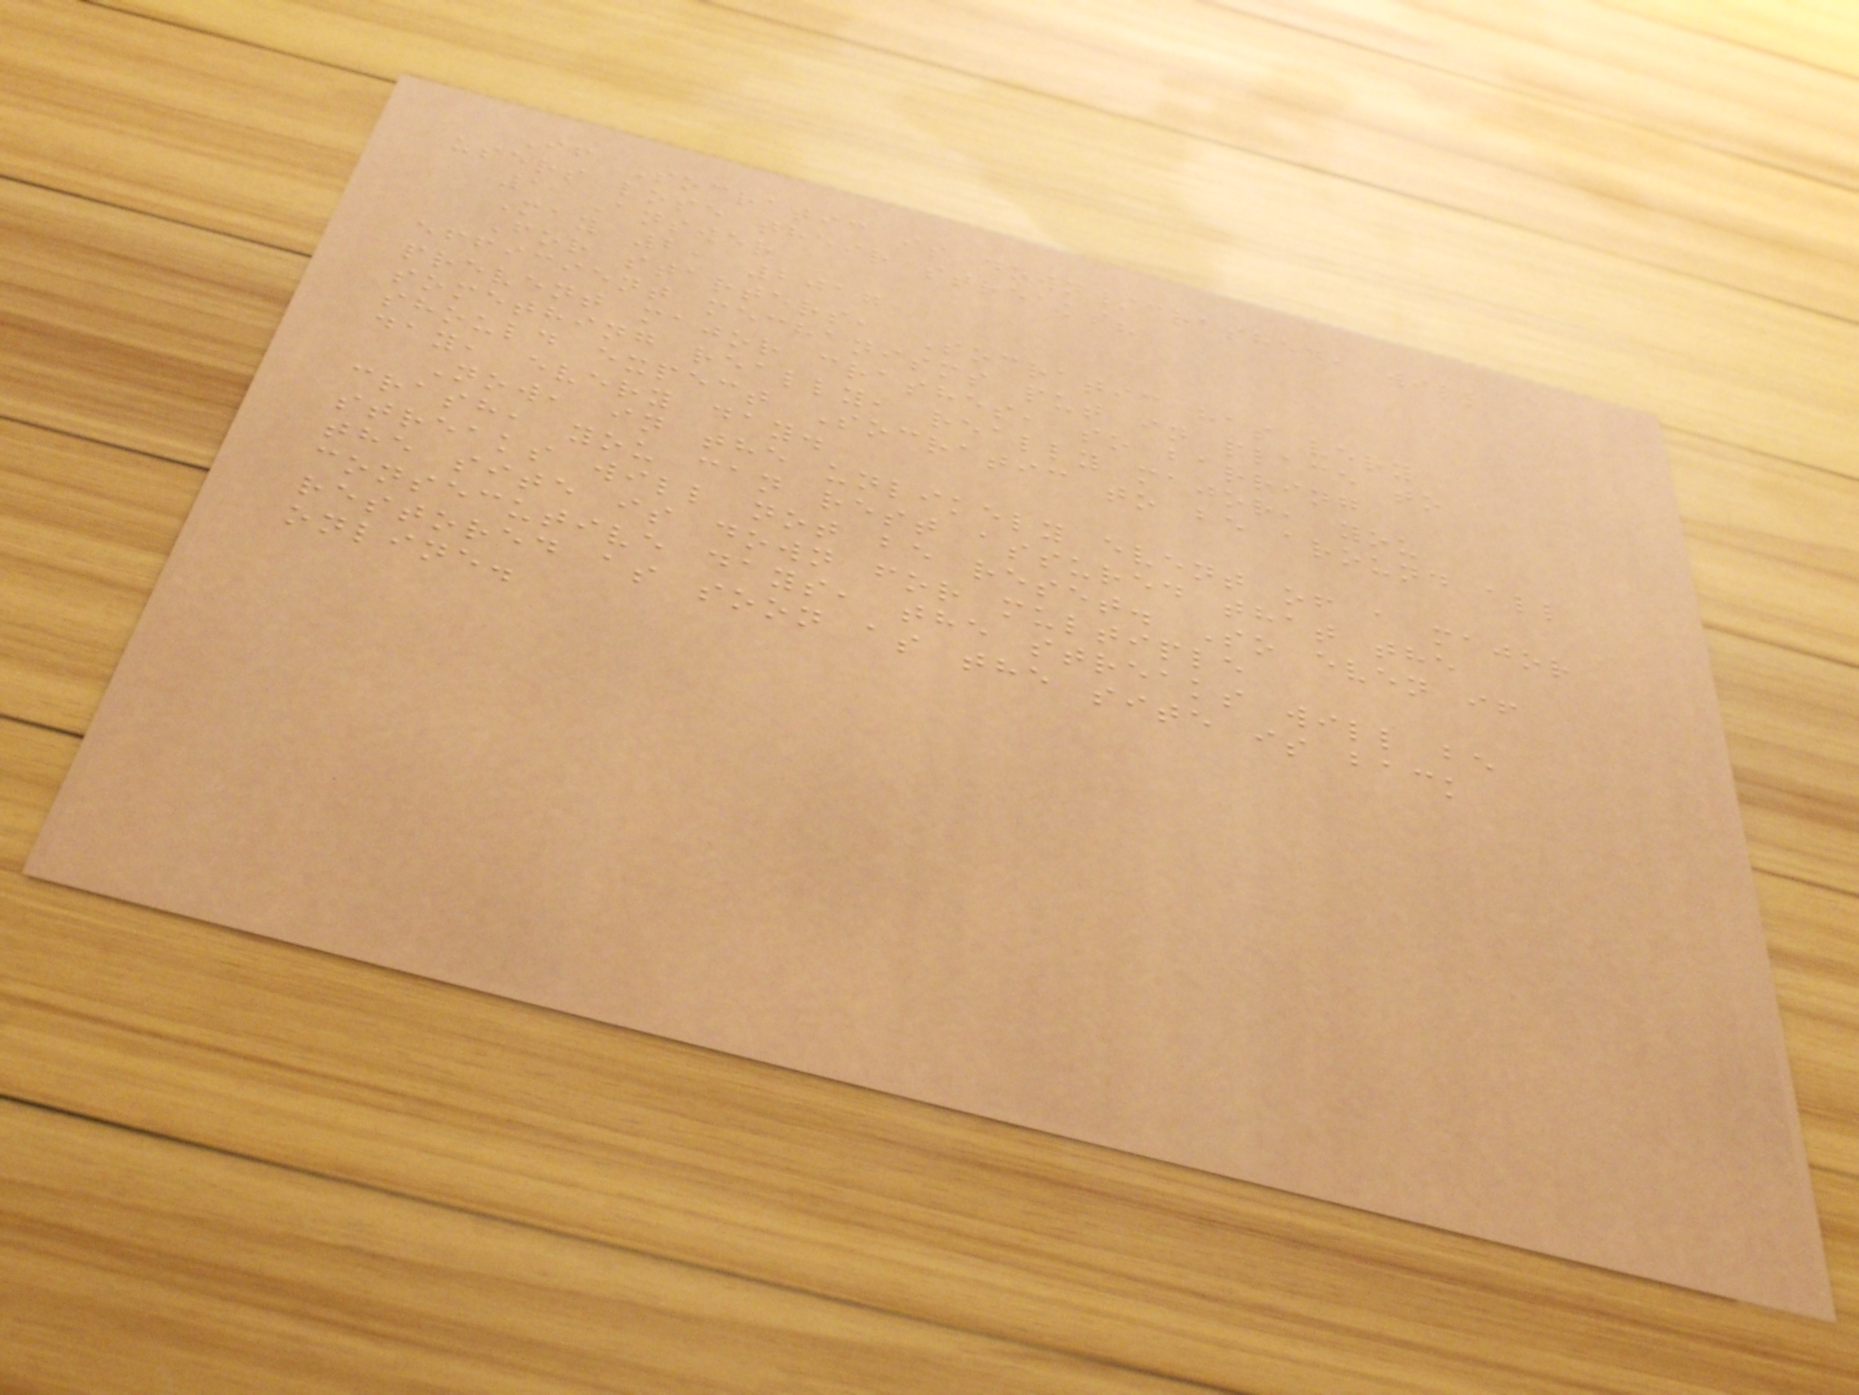If Socratic is down/crashed, will
users lose their streaks?
1 Answer
May 2, 2017
For starters, Socratic has very
efficient mechanisms put in place to
prevent major crashes, so barring
something really, really major, you
should expect Socratic to be around all
day, every day.
Now, in the unlikely event of a major
crash, you can rest assured that the
streaks will not be reset. So even if
the site is down for multiple
consecutive days, the streaks will be
restored as soon as the site is back
online.
